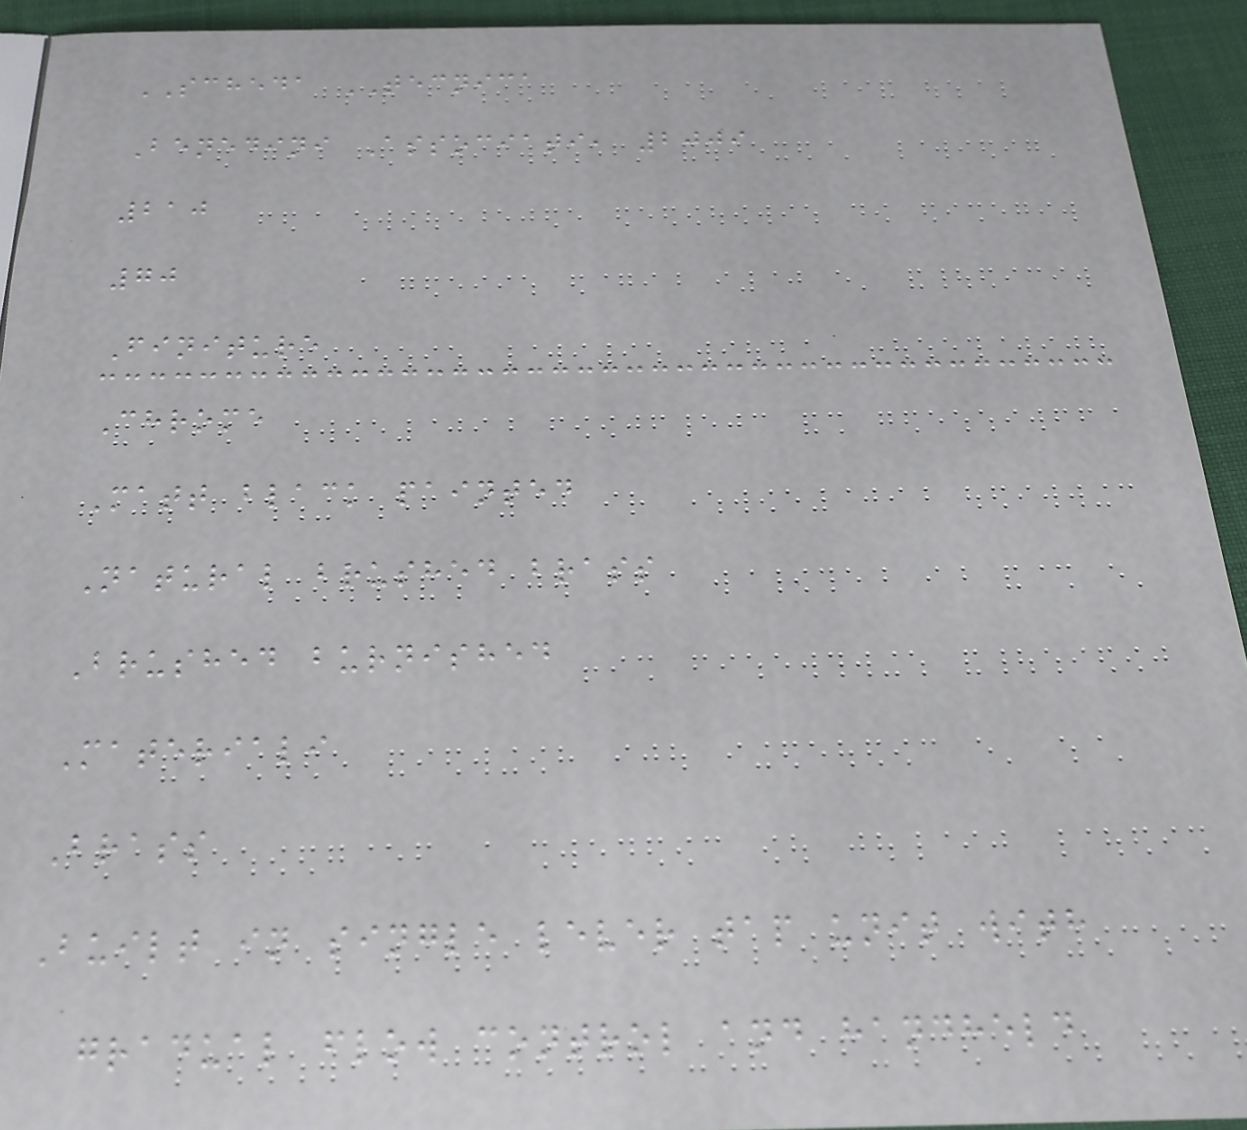SCHEDA TECNICA
Benedini Associati, 2009
210
70
Finiture
Chrome
Matt black painted
Natural brushed brass
Brushed burnished
Materiali
Brass
Built in single lever tap unit with
gradual flow control and handheld
